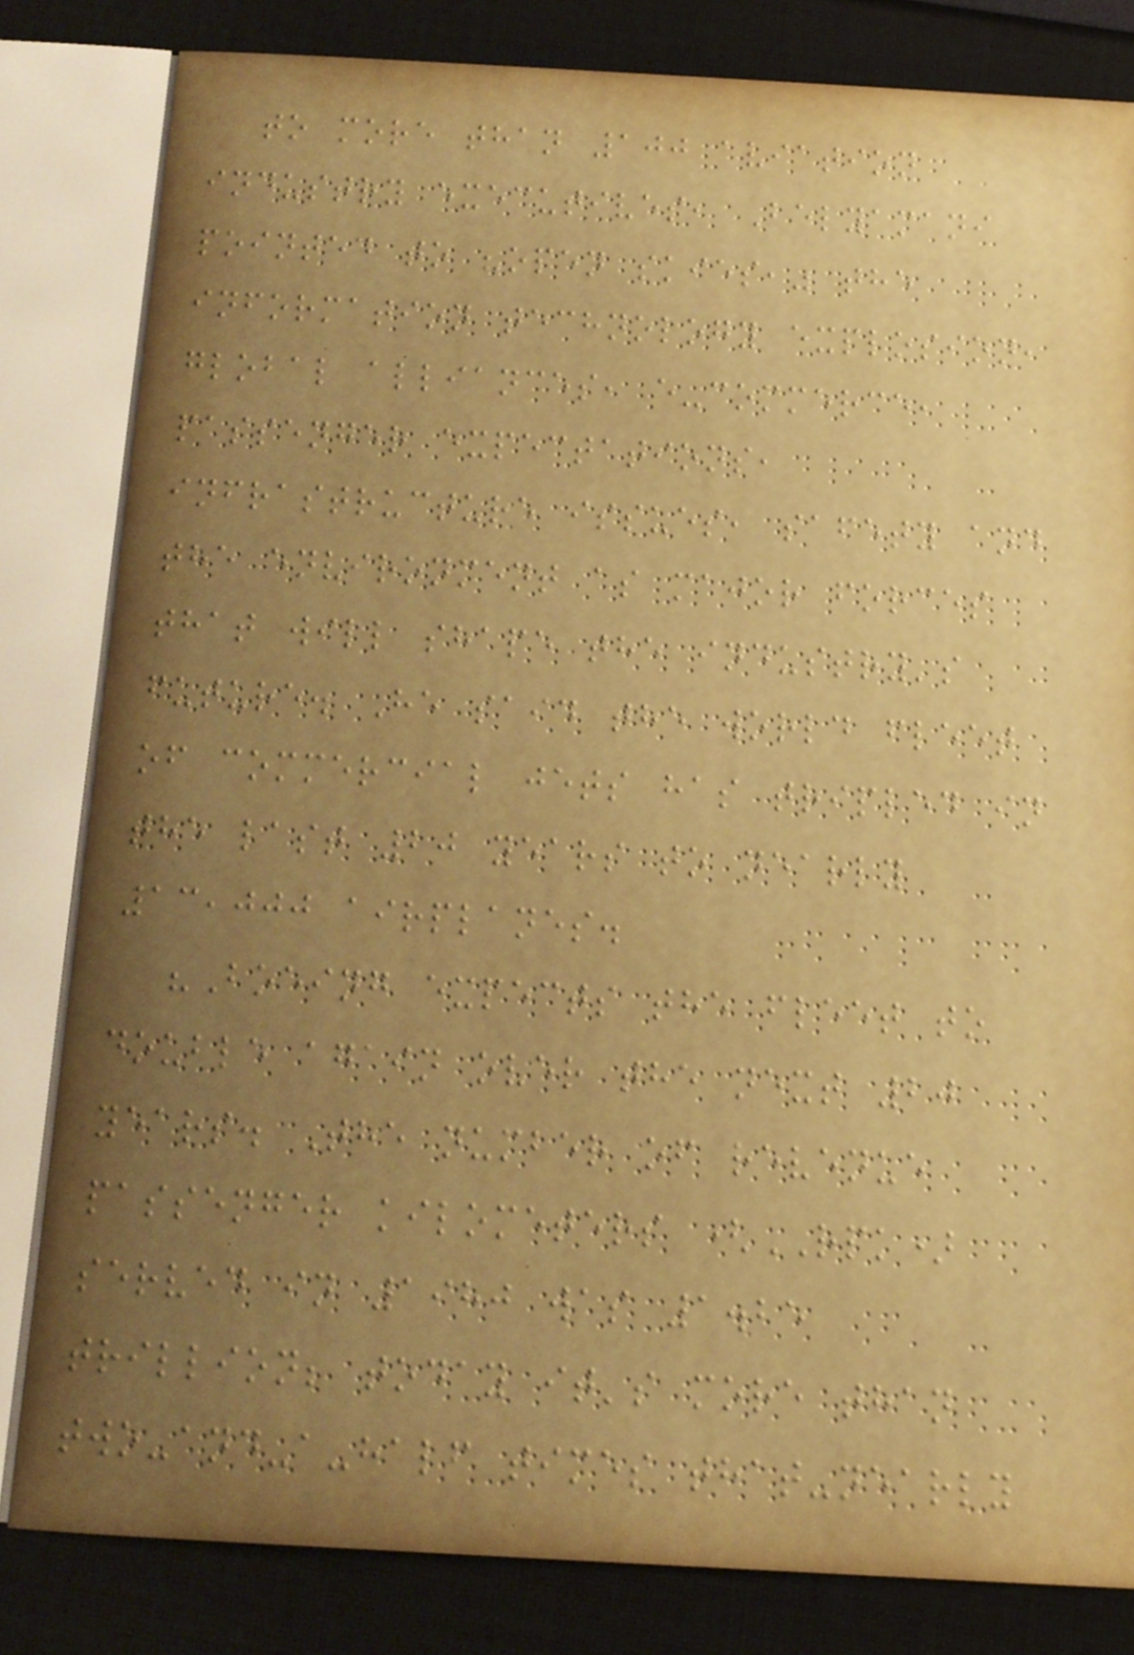to more than 100 aviation
industry executives, Belyamani
pointed to "open skies," the
information technology explosion,
global alliances, e-commerce,
passenger expectations,
infrastructure issues, safety and
the environment as major forces
that will shape the industry's
future. He said the world fleet
of commercial jets has tripled in
the last 20 years to nearly
13,000 airplanes.
"Boeing expects the fleet to
double again over the next 20
years. The number of revenue
passenger kilometers (RPK)
served in 1980 was 1.25
trillion; today it's more than
two-and-a-half times that-nearly
